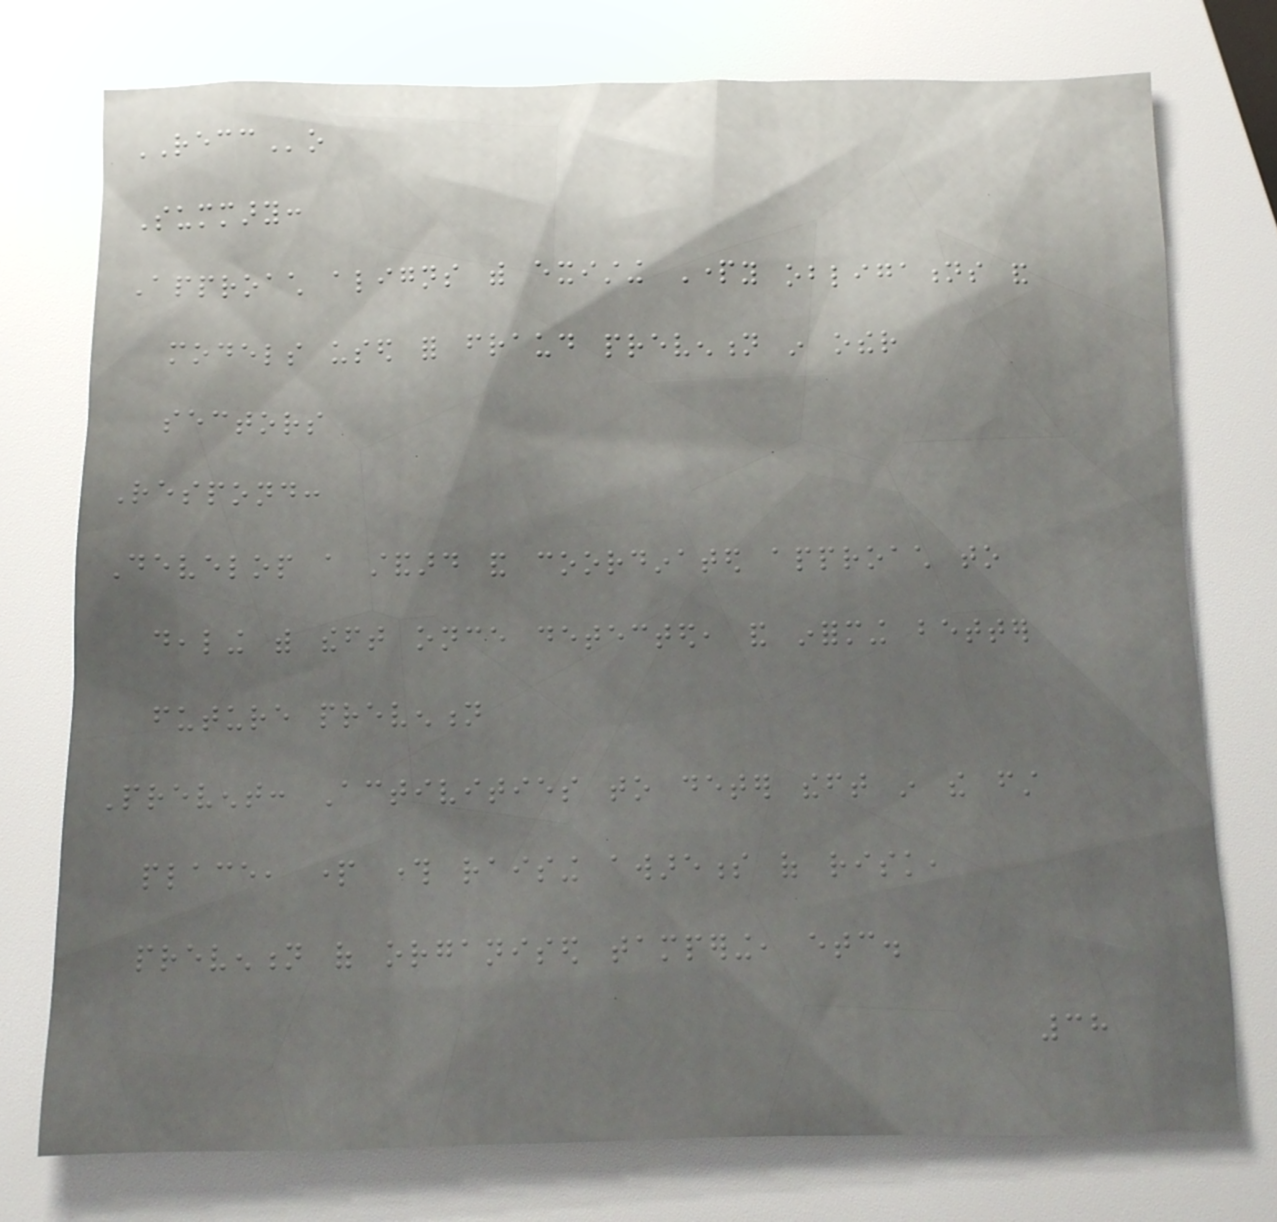RECCo
Summary:
Approach aligns with existing Party obligations and
models used for fraud prevention in other
sectors
Respond:
Develop a standard and coordinated approach to
dealing with theft once detected, and informing better
future prevention
Prevent: Activities to deter theft in the first
place, part through raising awareness of risk,
prevention of organised tampering, etc.
38
